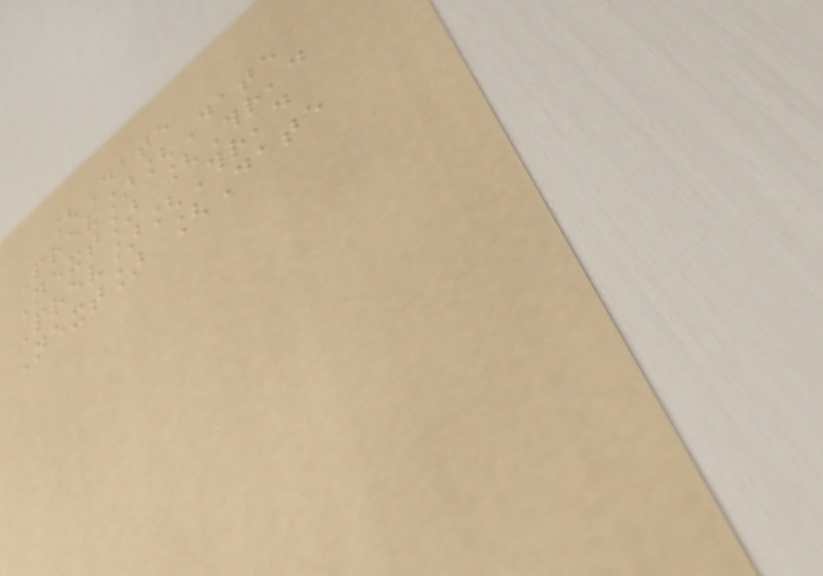[Date
Prev][Date
Next] [Thread
Prev][Thread
Next] [Date
